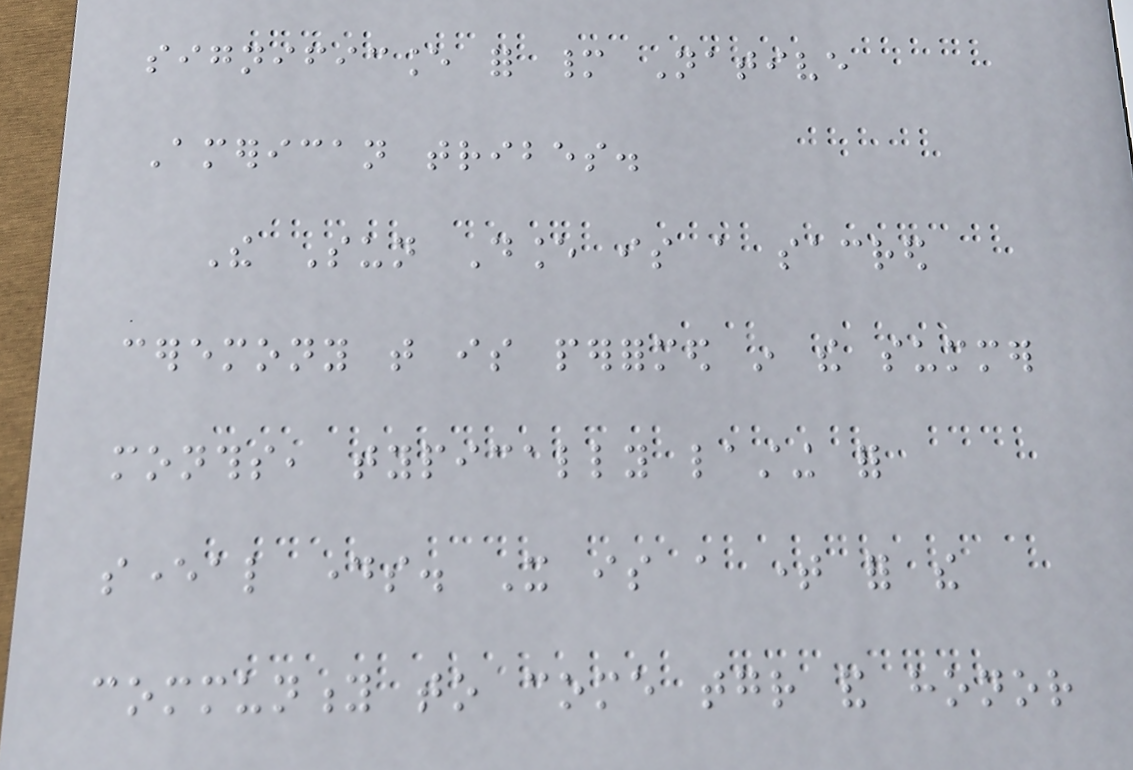significance for many Native
American tribes.
The Sun Dance is a sacred
ceremony that is performed in the summer
months, typically lasting for
several days. It is a time for the
community to come together and honor
